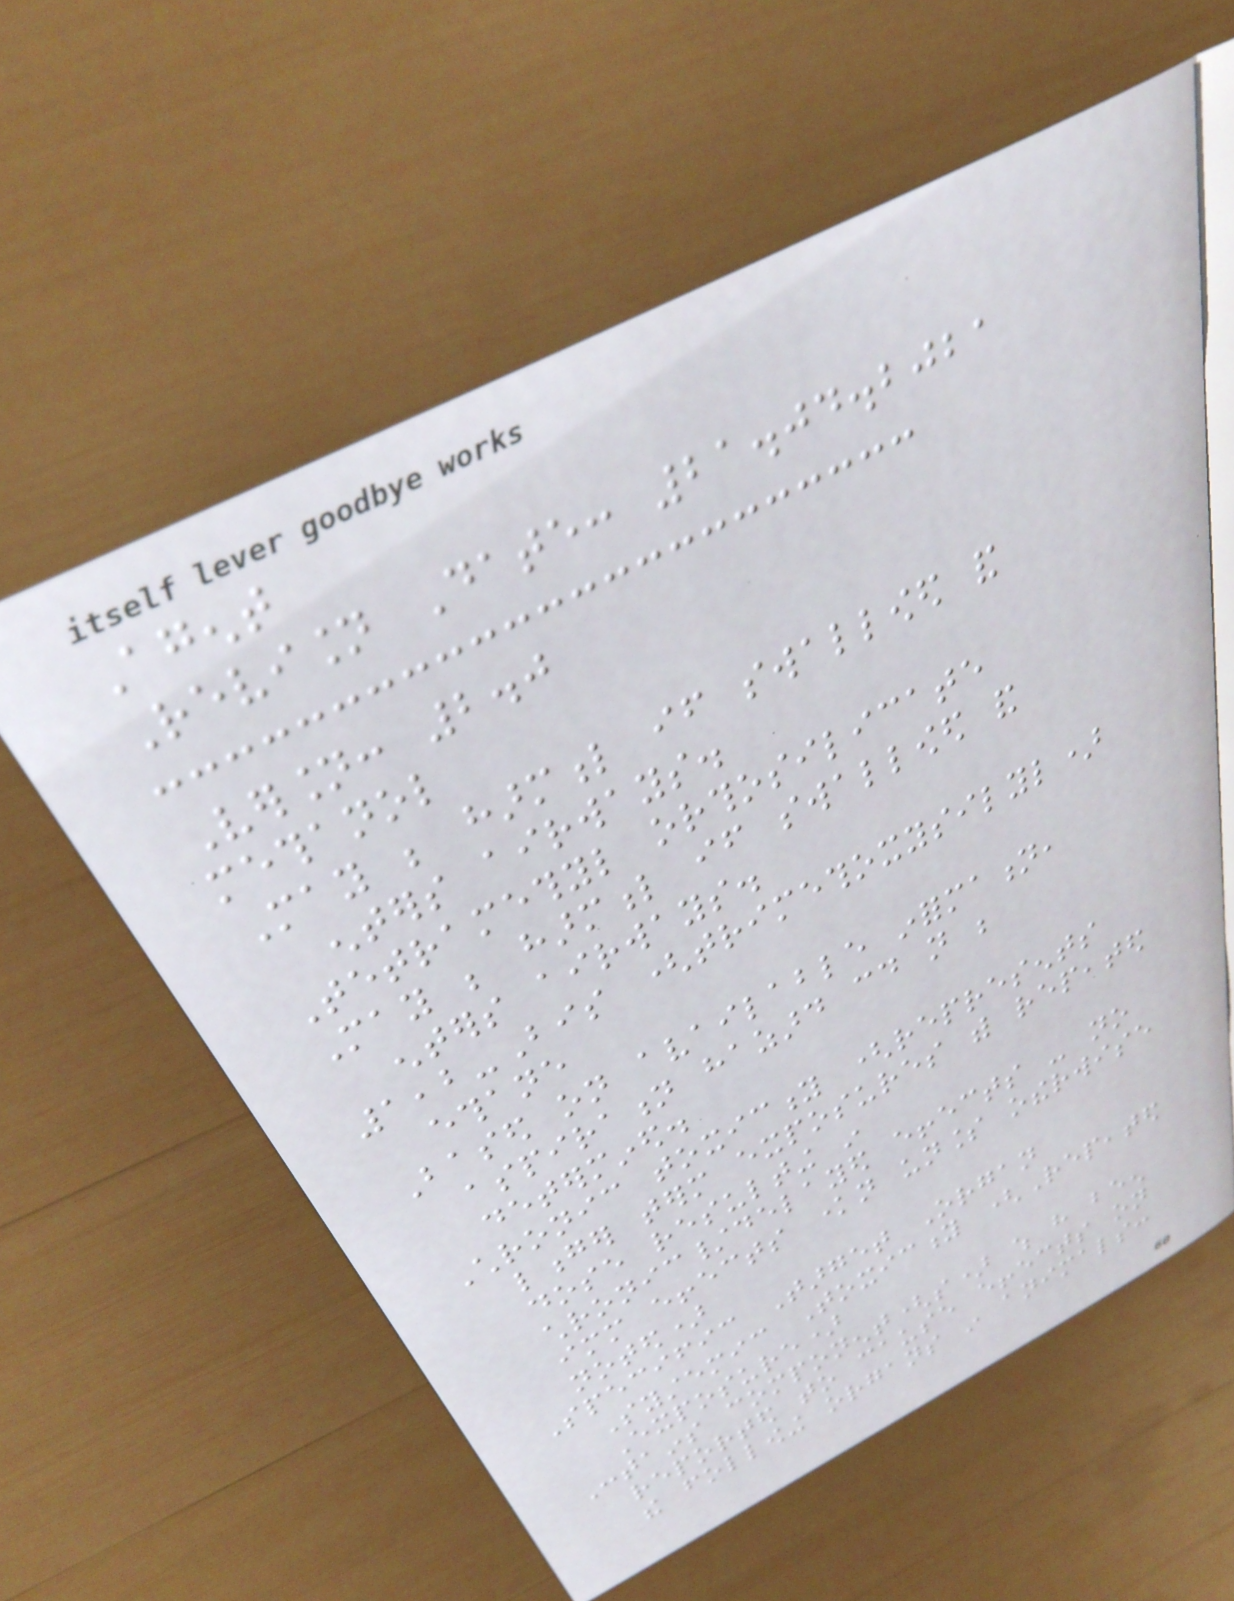Agent
Revision Date: 21.04.2021
Version: 2.0
methanol
May be harmful if swallowed and
enters airways.
Tetramethyl orthosilicate
May be harmful if swallowed and
enters airways.
1,2-Bis (trimethoxysilyl)
ethane
Based on available information,
aspiration hazard could not be
determined.
Chronic toxicity (represents
longer term exposures with repeated
dose resulting in
chronic/delayed effects - no
immediate effects known unless otherwise
noted)
Specific Target Organ
Systemic Toxicity (Repeated
Exposure)
Contains component(s) which have been
reported to cause effects on
the following organs in animals:
